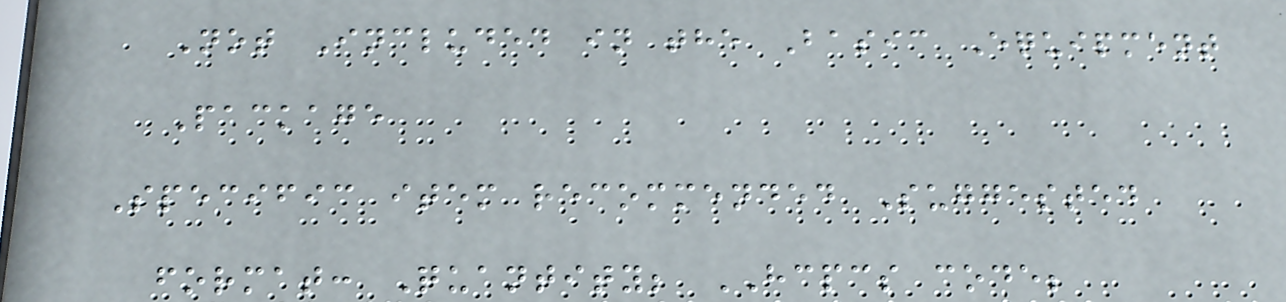Not Included in the Basic Equipment
Package
Specific item recommended Suggested
format: Quantity; HCPCS code;
